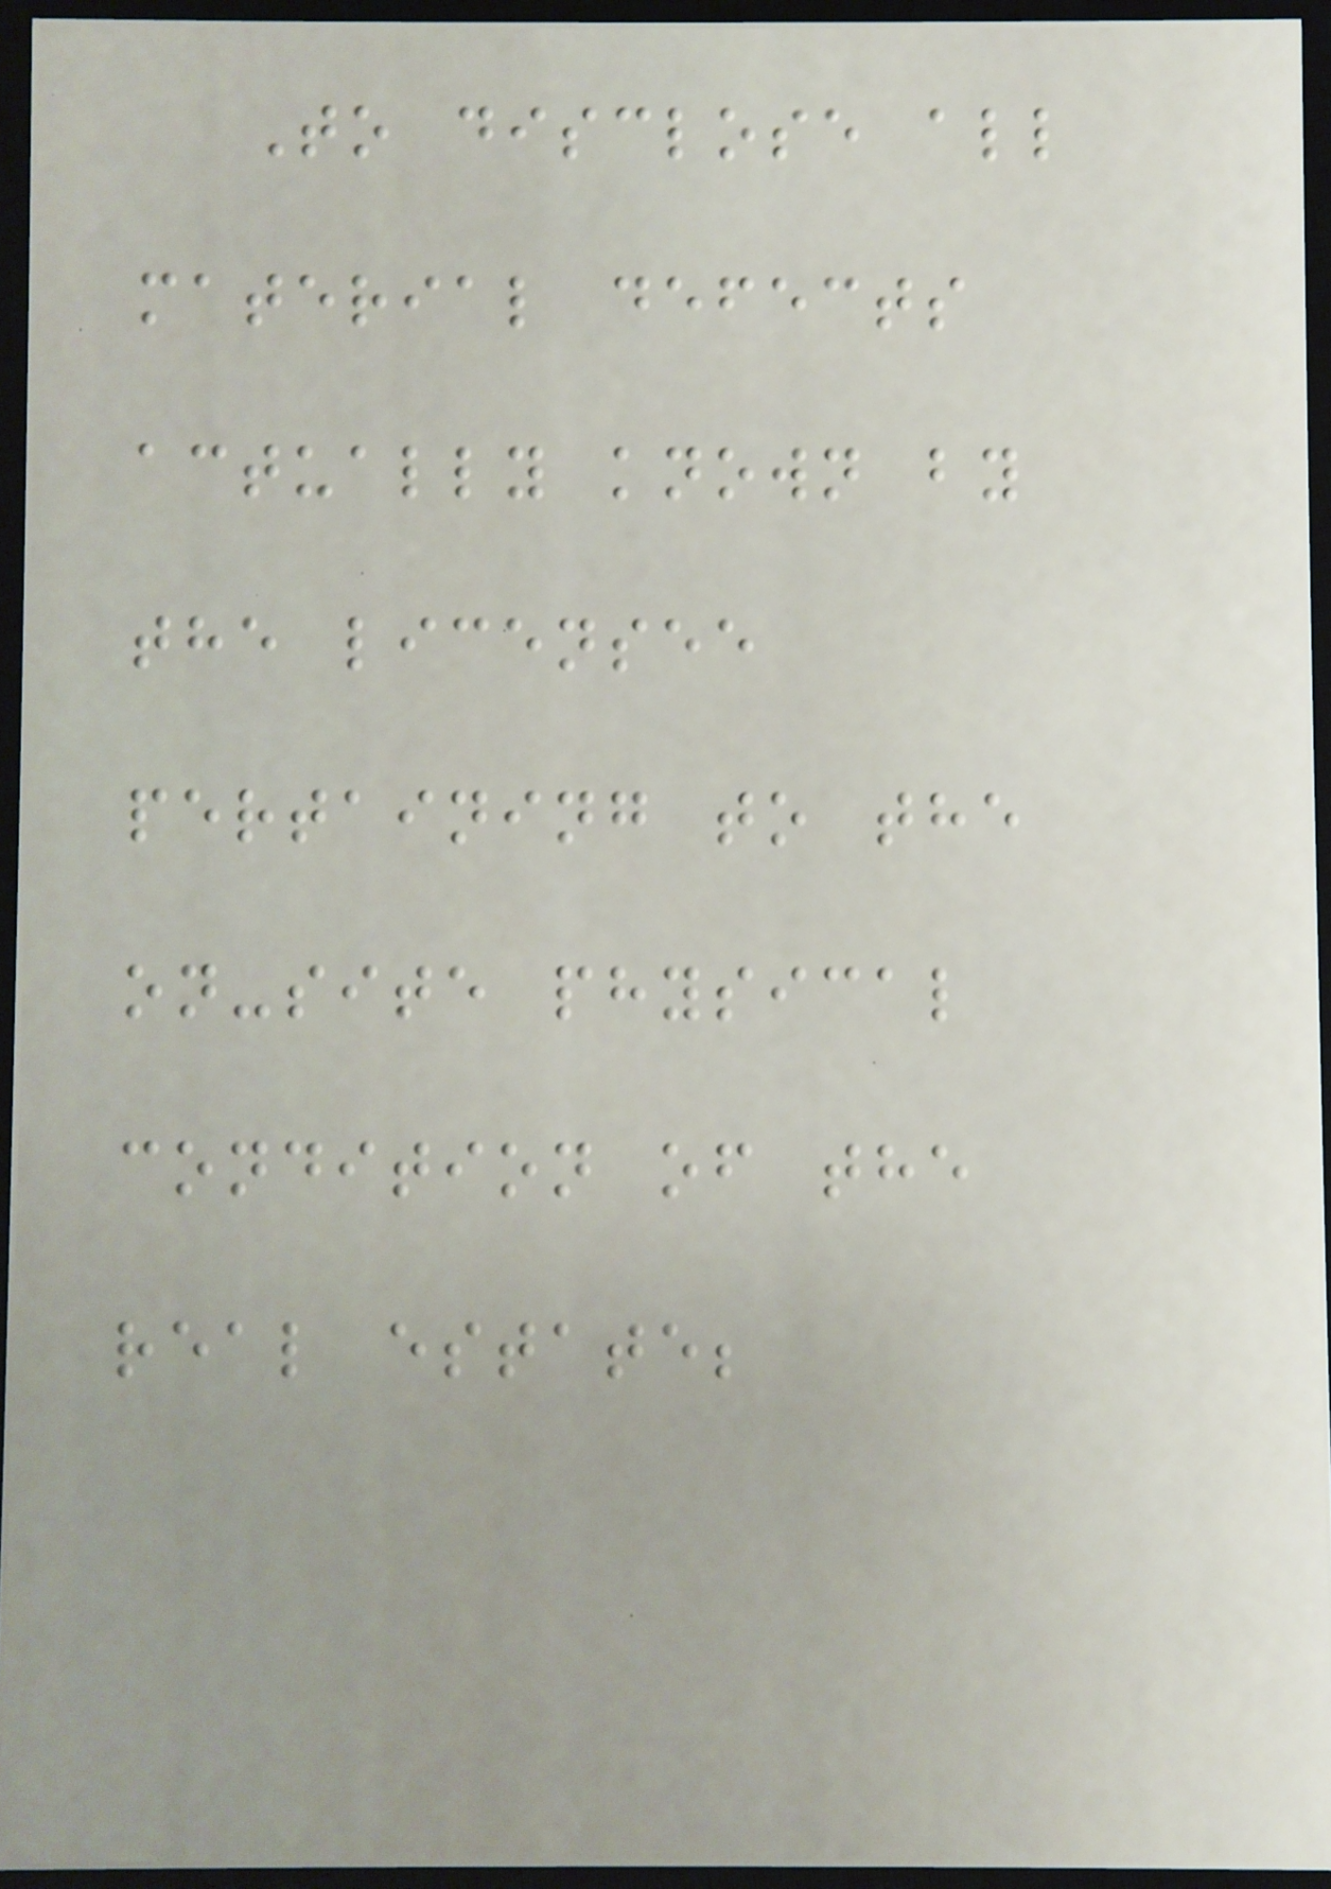To disclose all
material defects
actually known by
the licensee
pertaining to the
on-site physical
condition of the
real estate;
